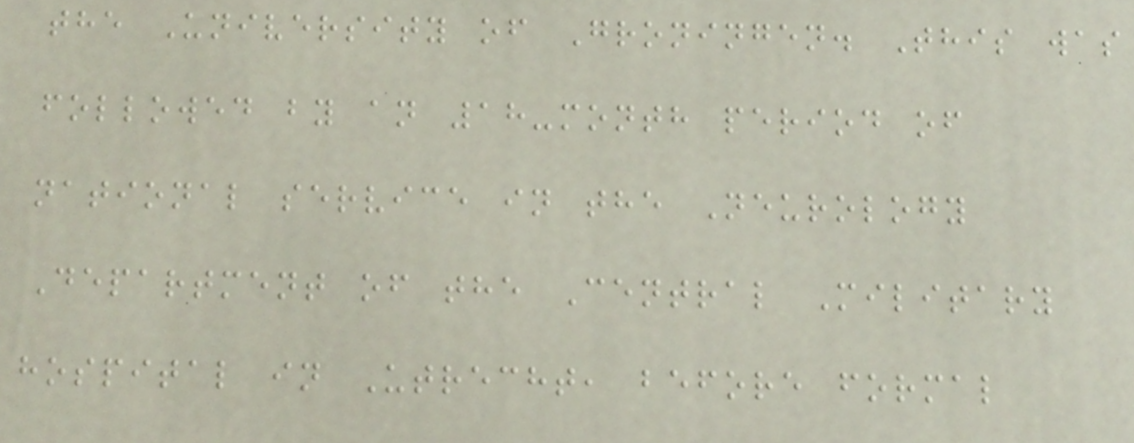the University of Groningen. This was
followed by an 18-month period of
national service in the Neurology
Department of the Central Military
hospital in Utrecht, before formal
